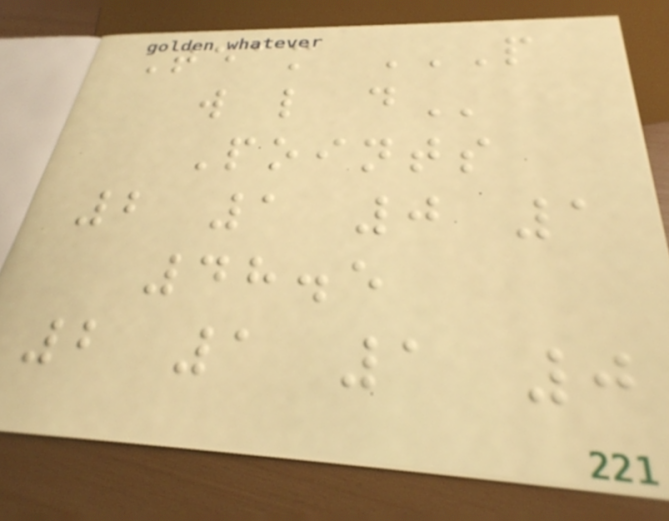Team P
W L D
Points
2 1 0 1
48.5
2 1 1 0
